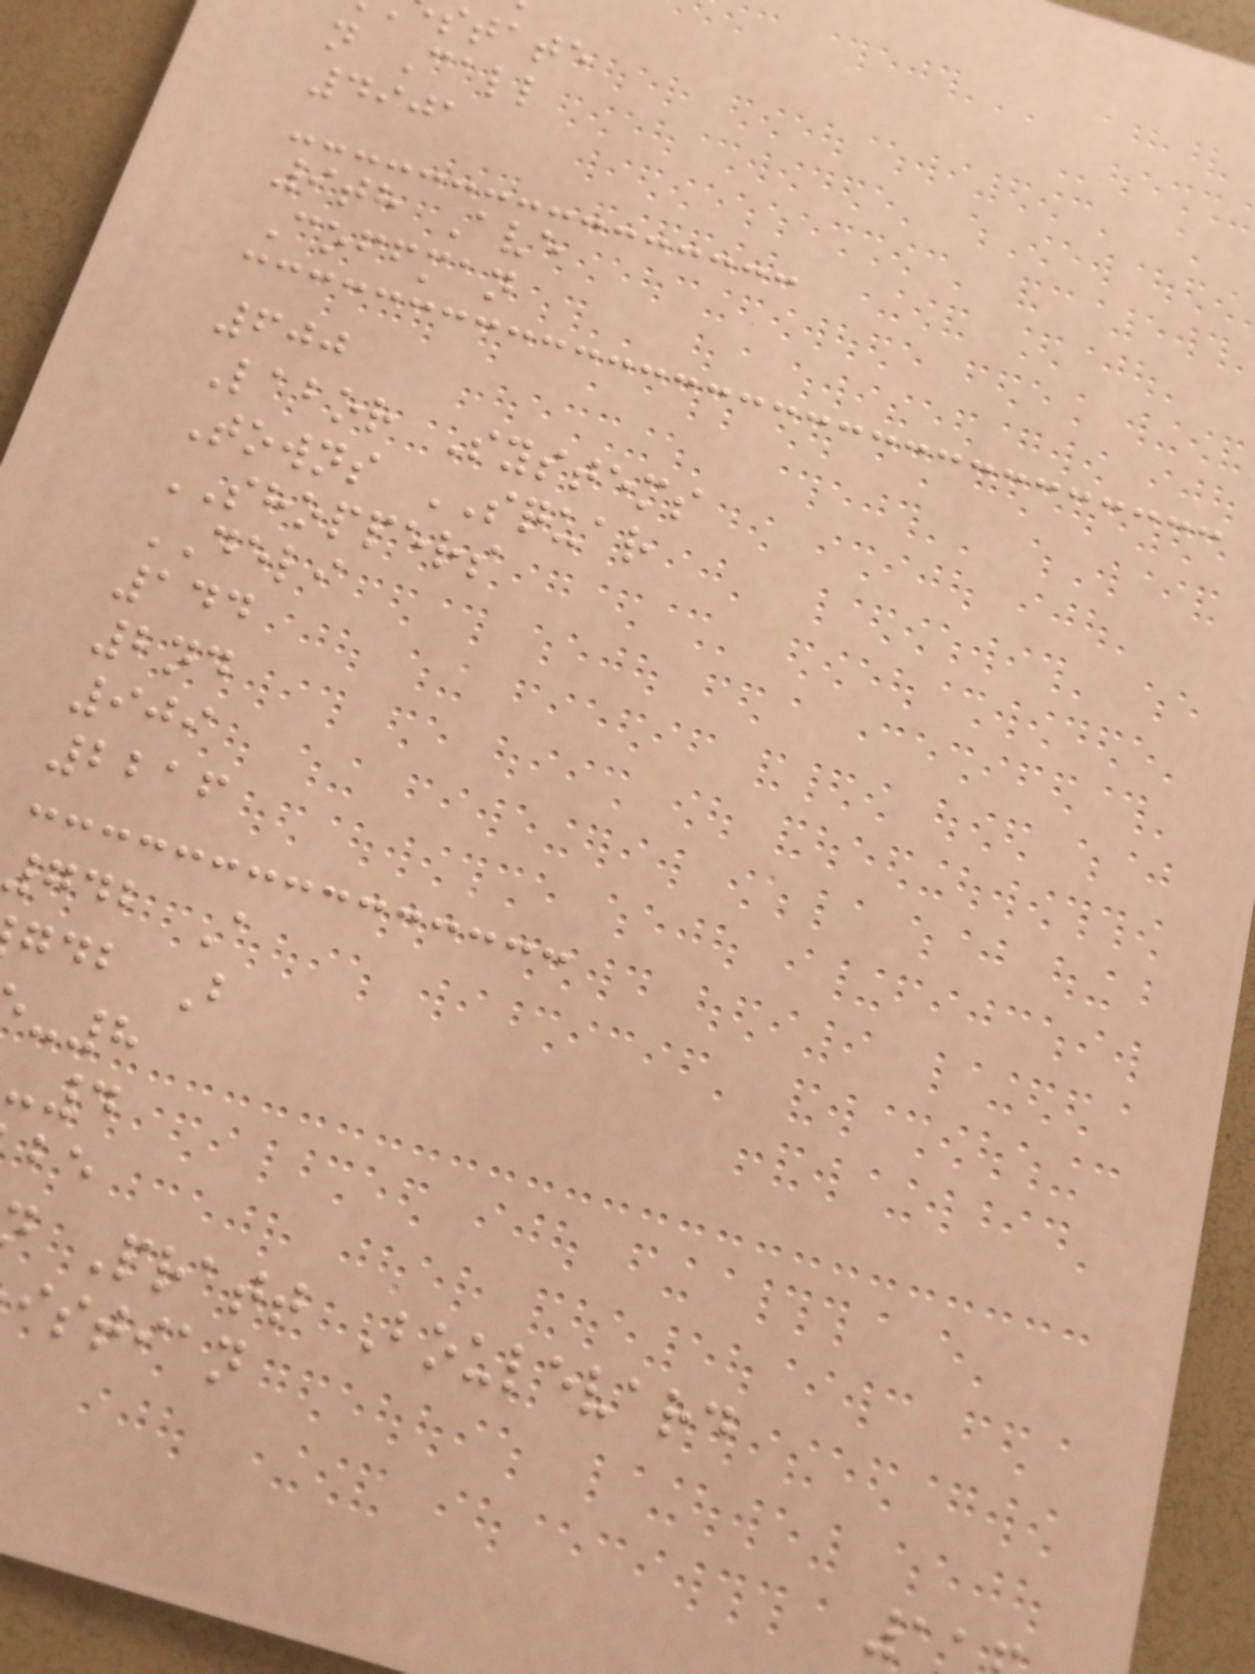state
n Call
4901
9th Ave
Coffman
600
Labor Systems
Towns SQUAR
SHOPPERS
DELI
144
2nd
909
2216
742 A
gdb B
Pratt Boulevard
istian
